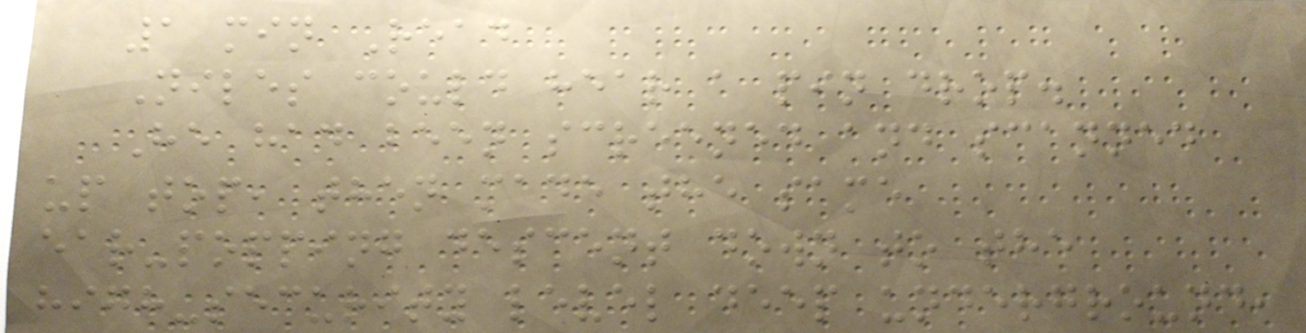1 min Read
Niles could hear a pin drop.
He had been screened and scanned
up top, then made the same
ear-popping descent down to the
high-security level deep underground,
